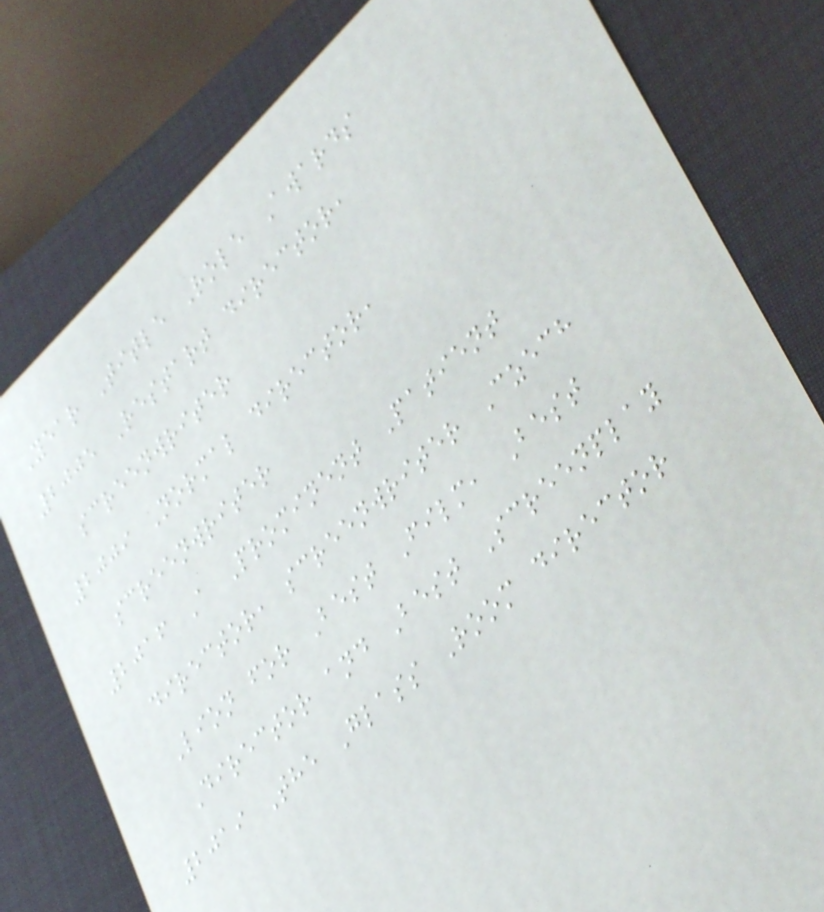Year Title Role Awards
2005 Restart director,
screenwriter
2009 Normal director,
screenwriter
2016 A Prominent Patient
director, screenwriter Czech
Lion for Best Film, Best
Director and Best Screenplay
2019 The Glass Room director
